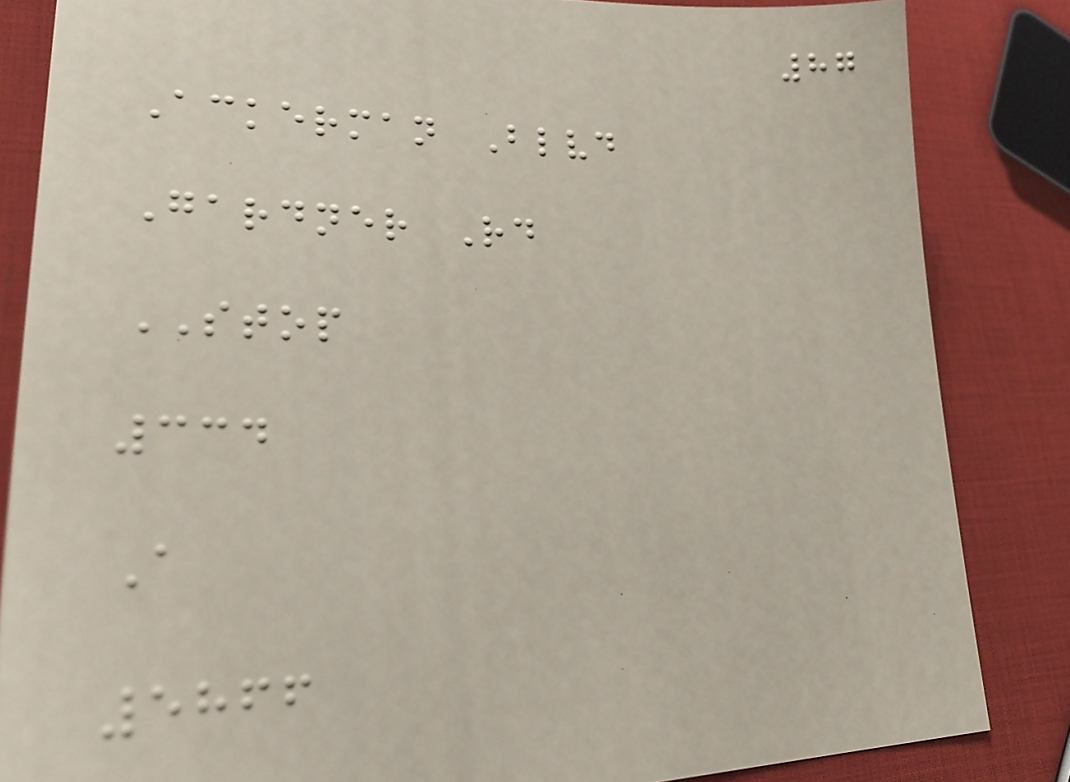87
Ackerman Blvd
Gardner Rd
STOP
334
A
5866
